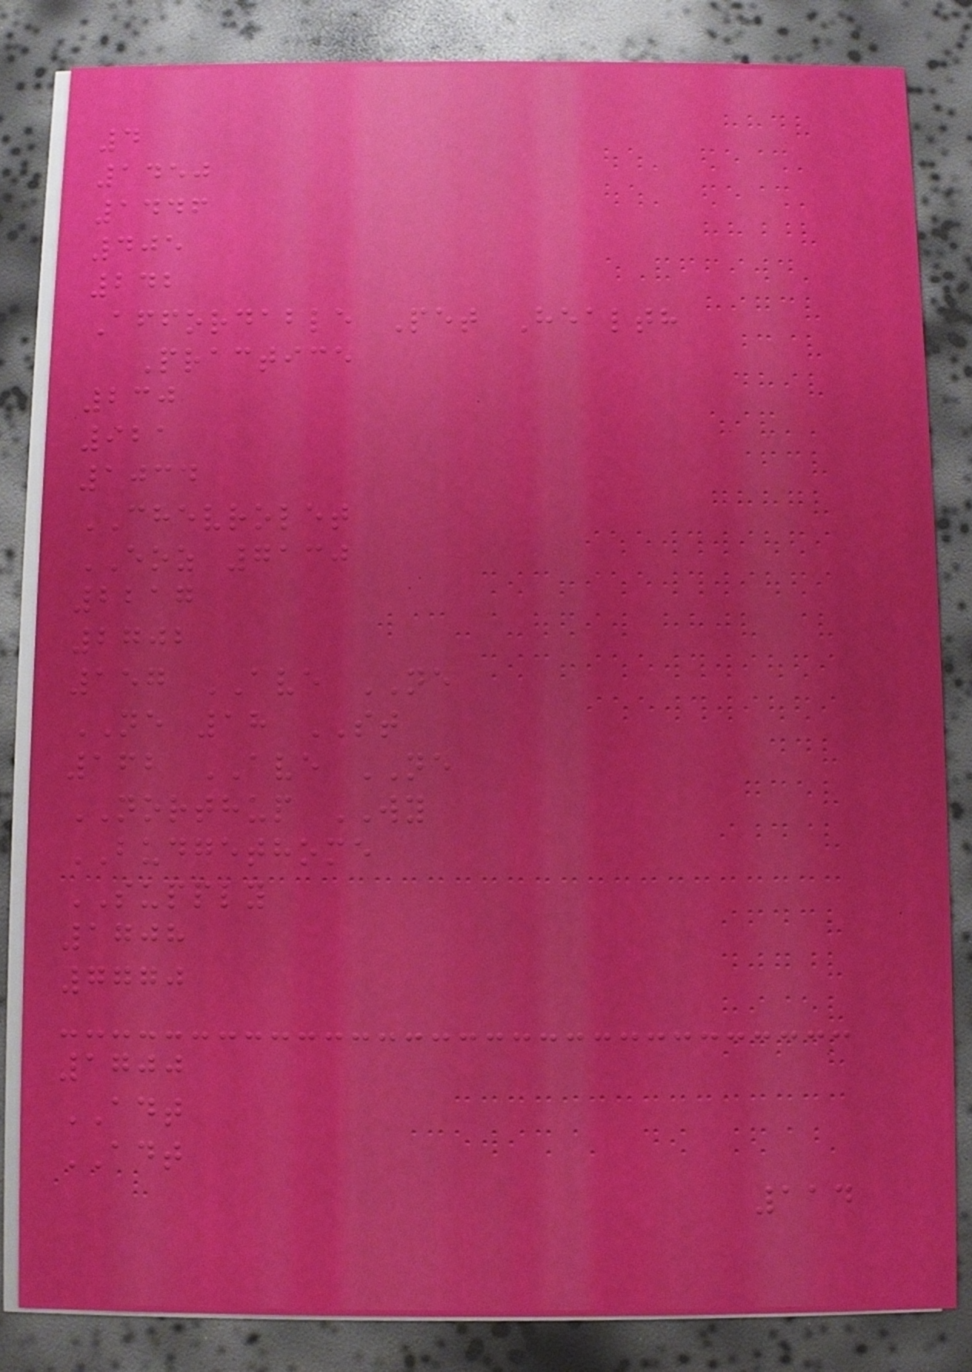4
1450
1446
405
242
Affordable Pet Health
Practice
230
921
1034
CHEVROLET
EOZ 7130
2217
2702
157 AVE NE
NE 18 ST
162 AVE NE
NORTHUP WY
BUDGETHOME
SUPPLY
1708
7770
1700
ADT
ADT
114
